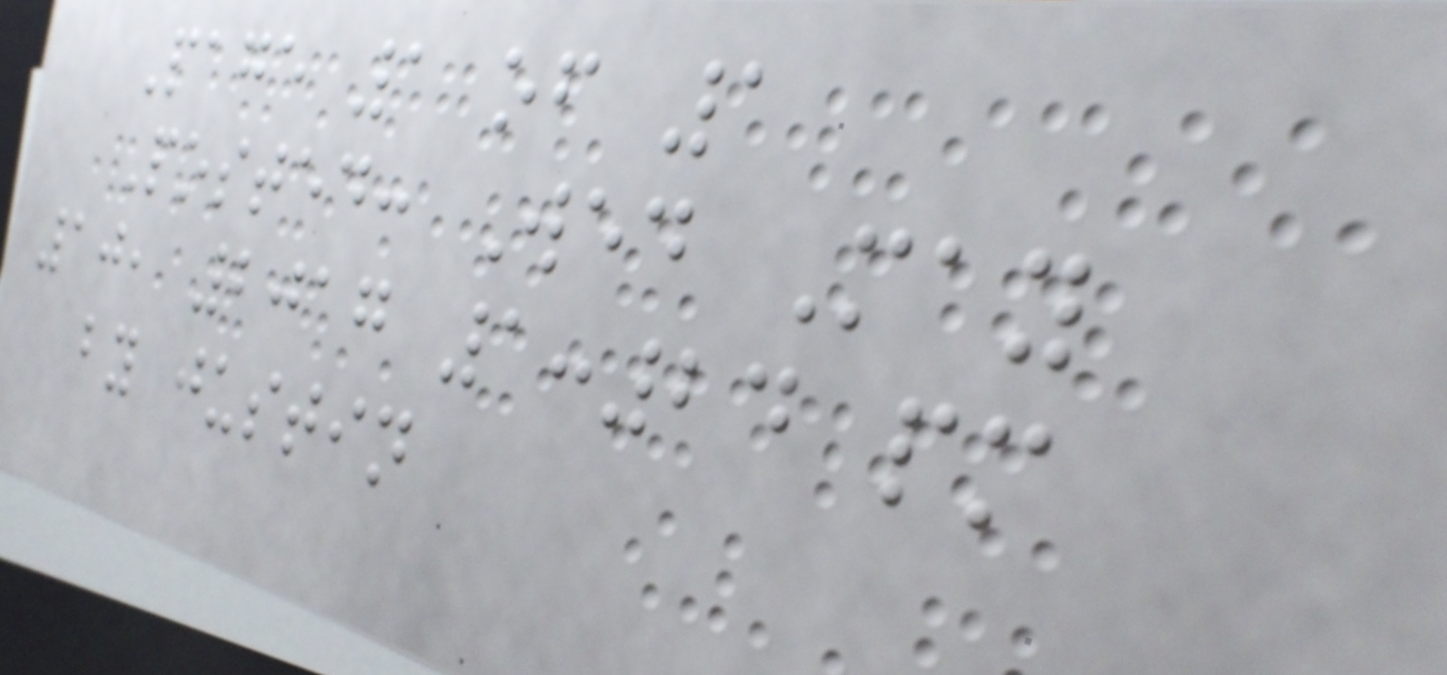Page 1 of 1
Posted: Wed May
10, 2017 1:24 pm
by justin
